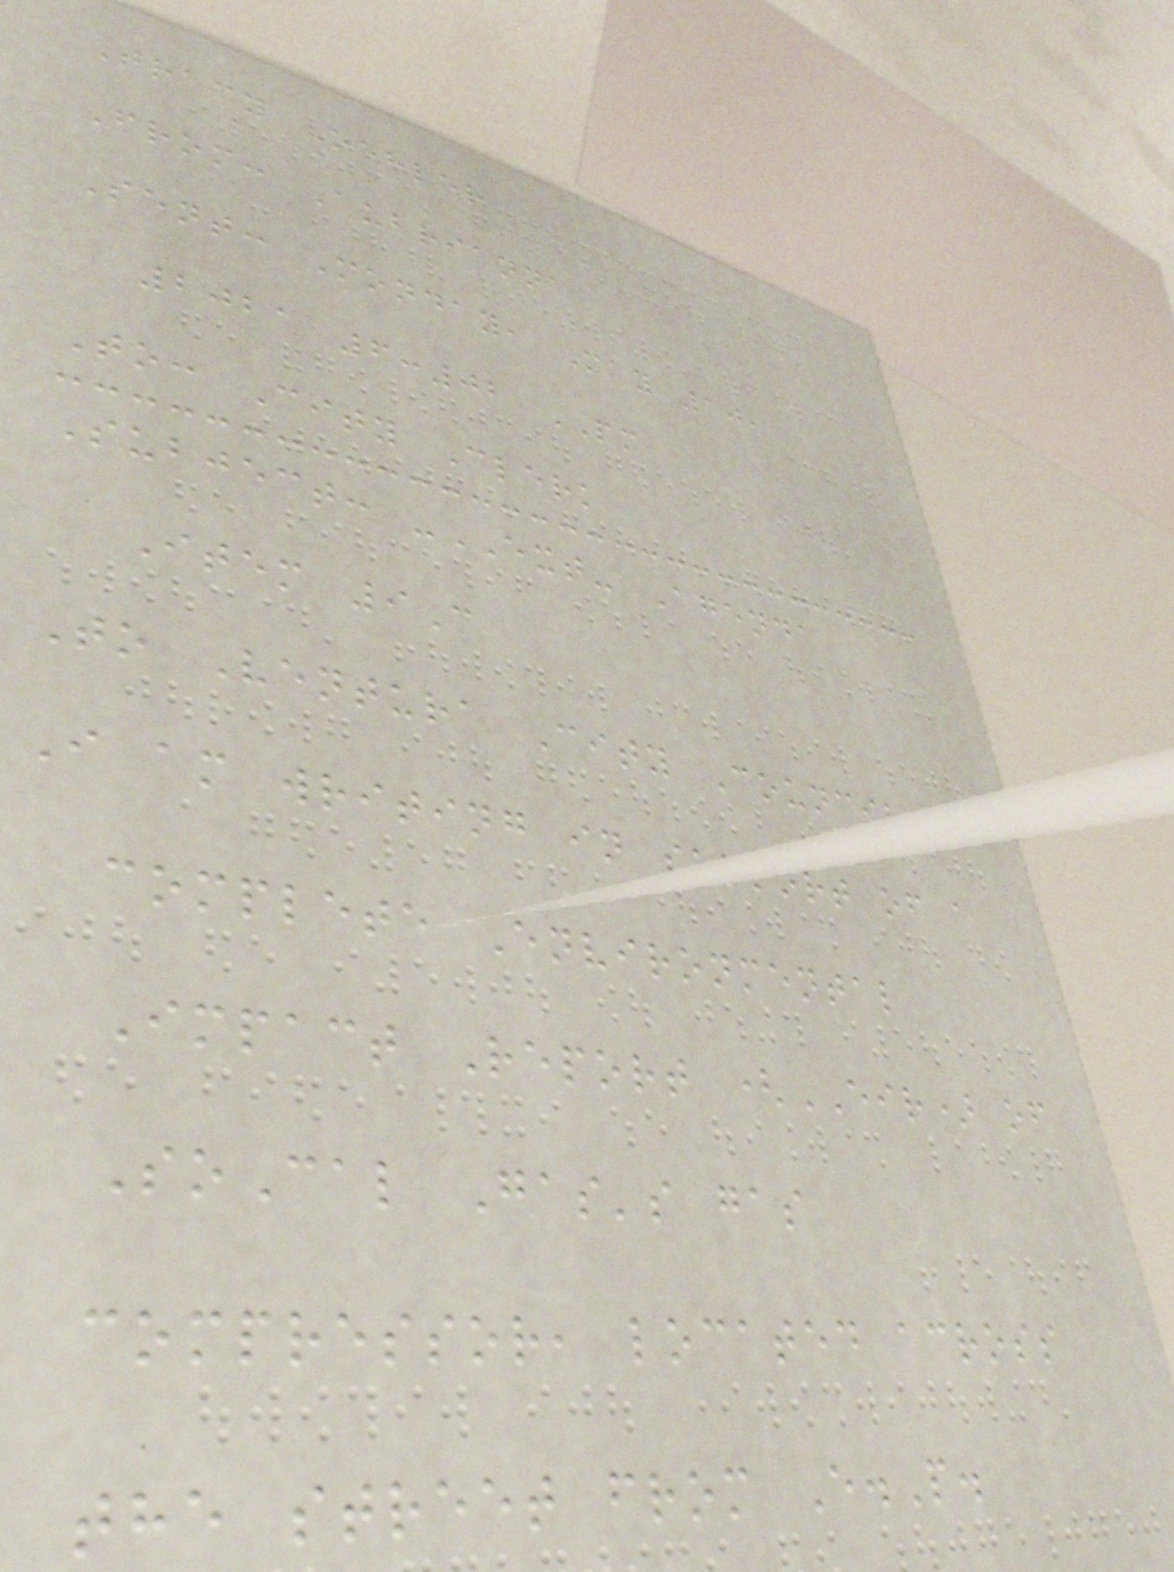Tracy Oehler
From: Aubrianna
Sent: Monday, May 10,
2021 6:02 PM
To: City Clerk
Subject: -EXT- Agenda
Item 9C
To Ventura City Council,
I am writing in support of a
complete Environmental
Impact Report (EIR) of
SoCal Gas's gas
compressor, located across
the street from E.P.
